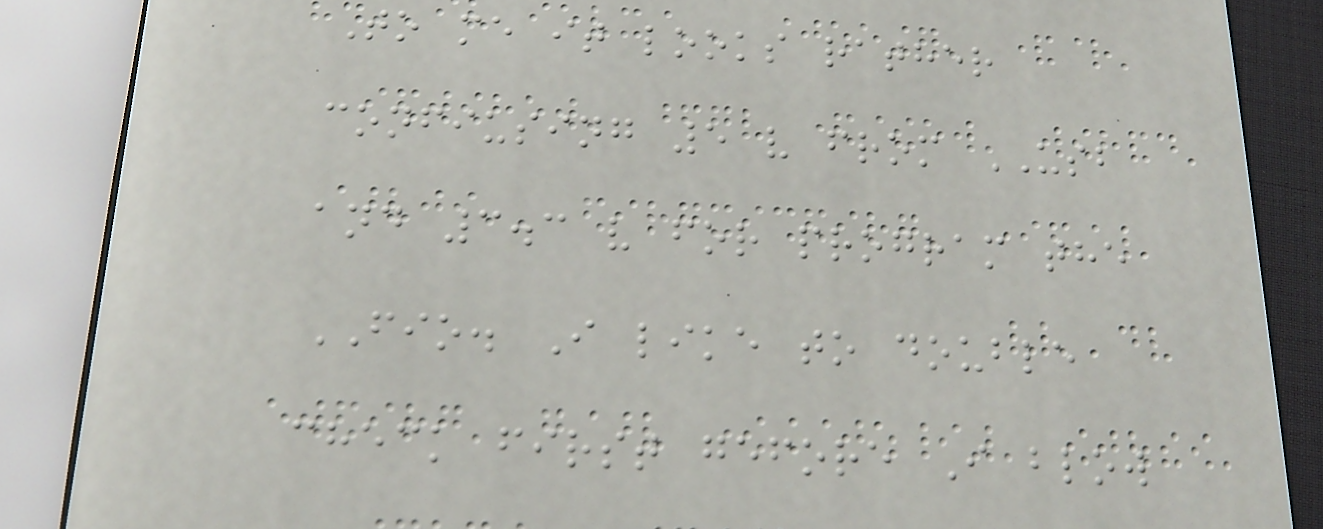To me it looks rather
confiusing 5 v from USB
and 3.3 v for program the
FIO. I like to double
check first gefore I blow
